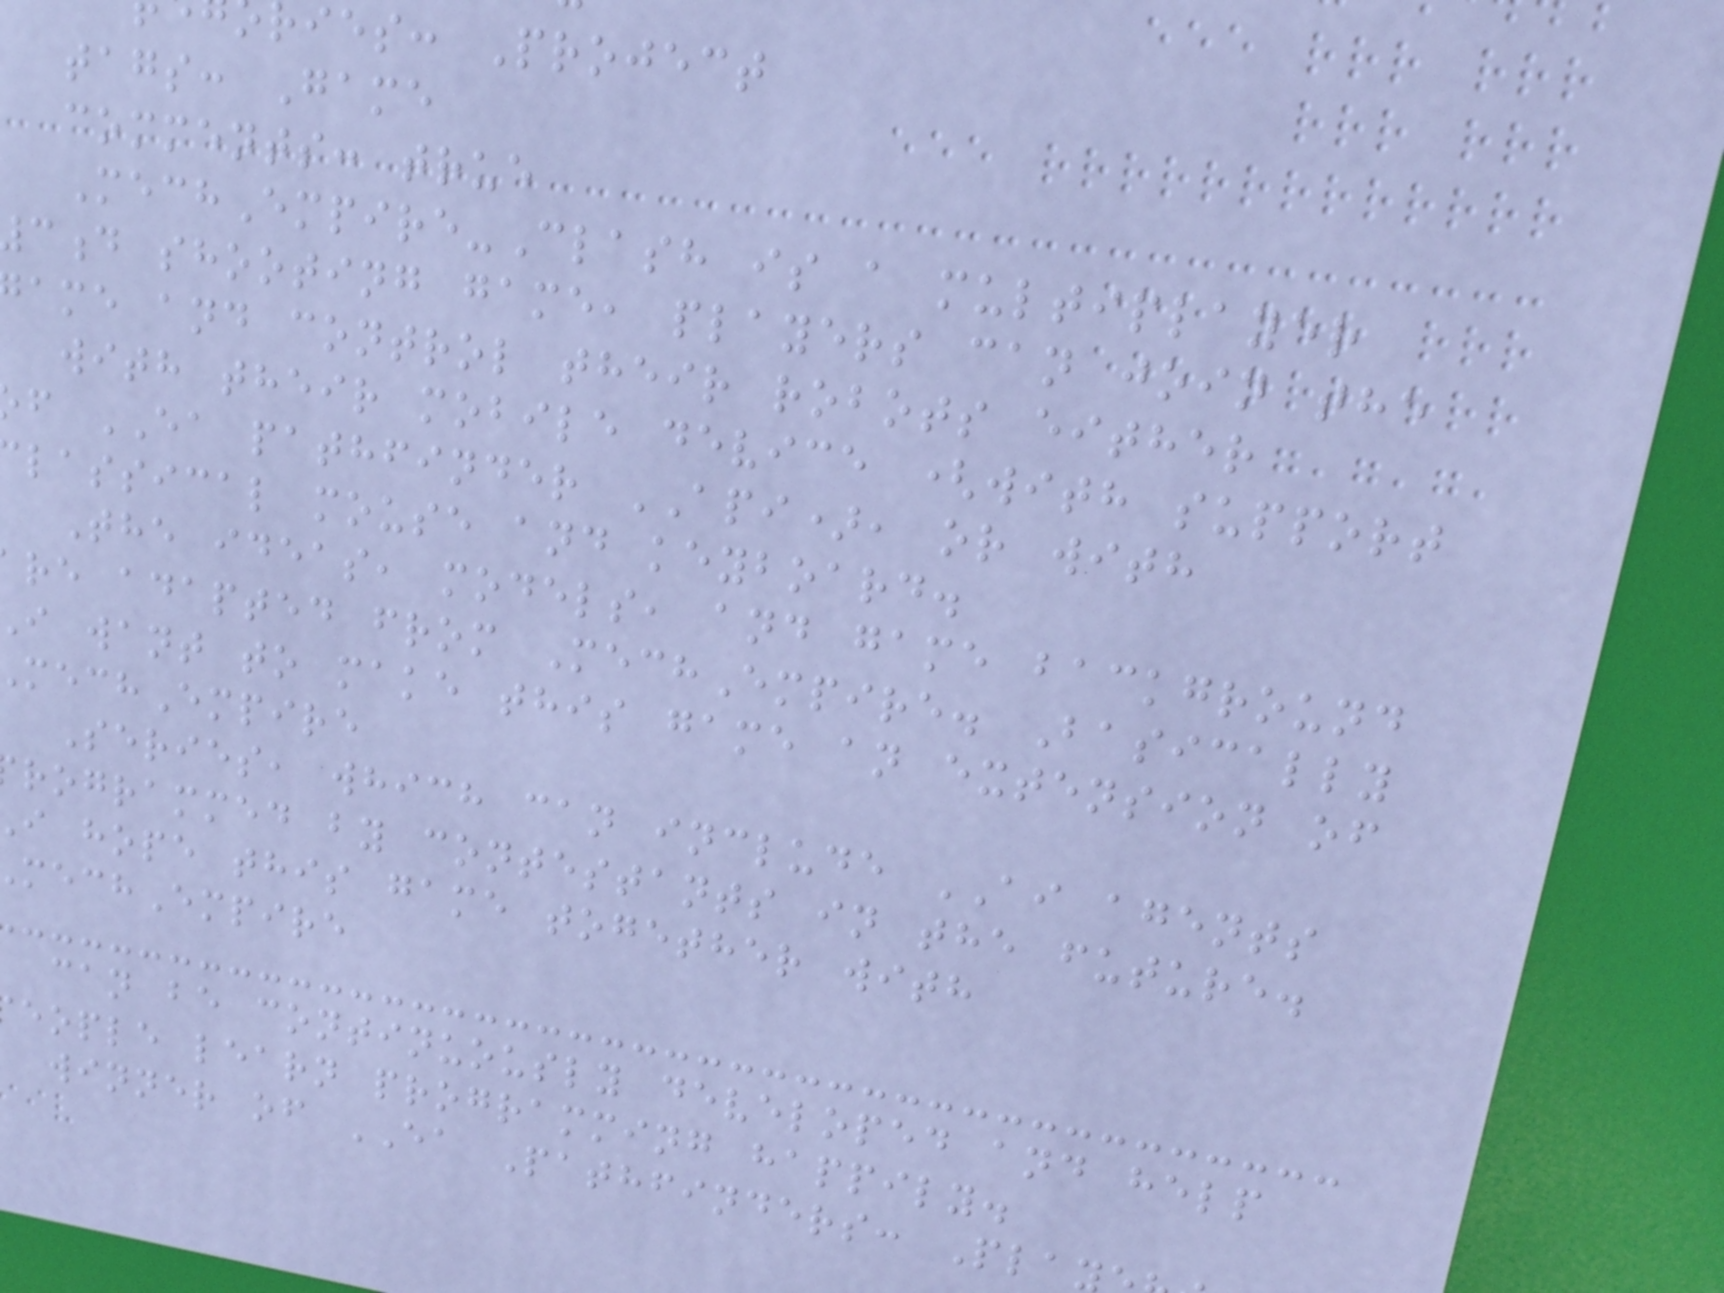ries: Project
tags: Game
comments: true
MechEmpire-Clash is a multiplayer
d shooting game, players can join the
ame and control their robots either
with their mobile device (with support
f EA pathfinder API), or with
lassical mouse and keyboard.
The ideas, models, and game background
re adapted from MechEmpire. Basically
i want to make this game an extension of
echEmpire
Series, which can include AI agents
rogrammed by contestants in the future.
i hope this game together with
echEmpire
can be continuously developed and help
eople learn programming happily.
winner of EA Pathfinders: Pla
